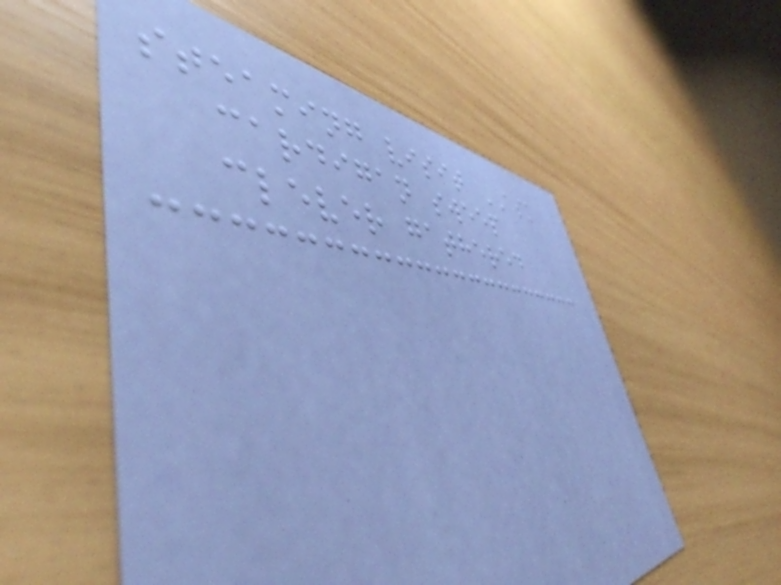steaming visit ASK
cardigan sweep
clever gathered
